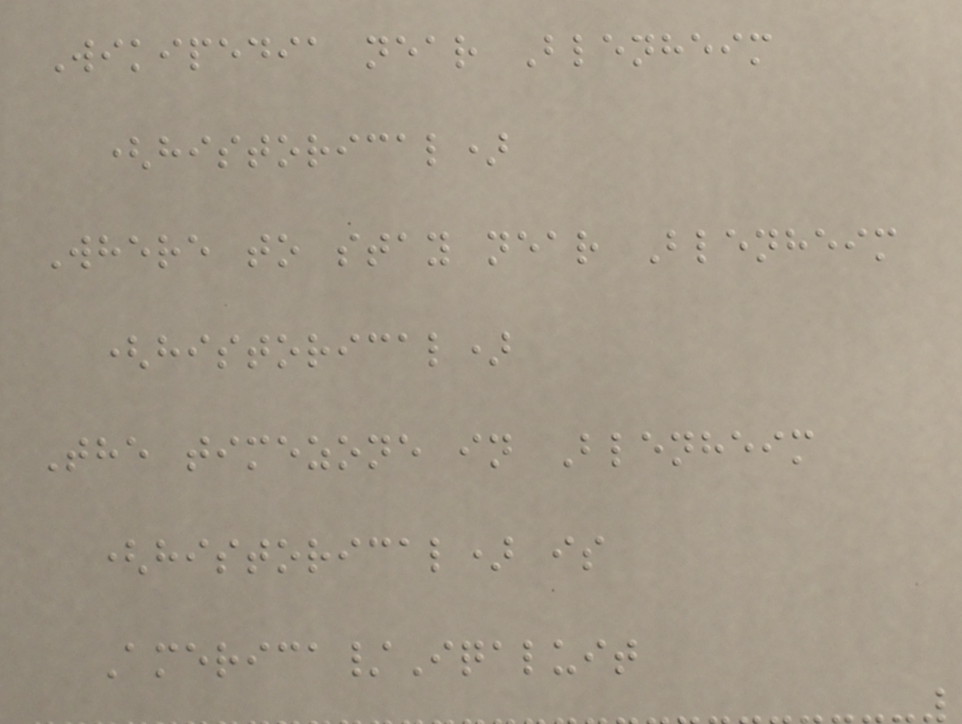Wikipedia near Blenheim
(historical)
Where to stay near Blenheim
(historical)
The timezone in Blenheim
(historical) is
America/Iqaluit
